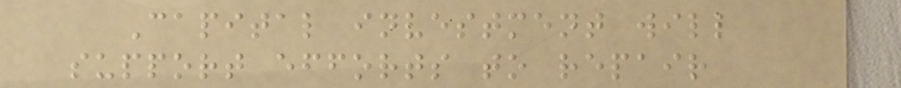Capital investment will
support efforts to repair
